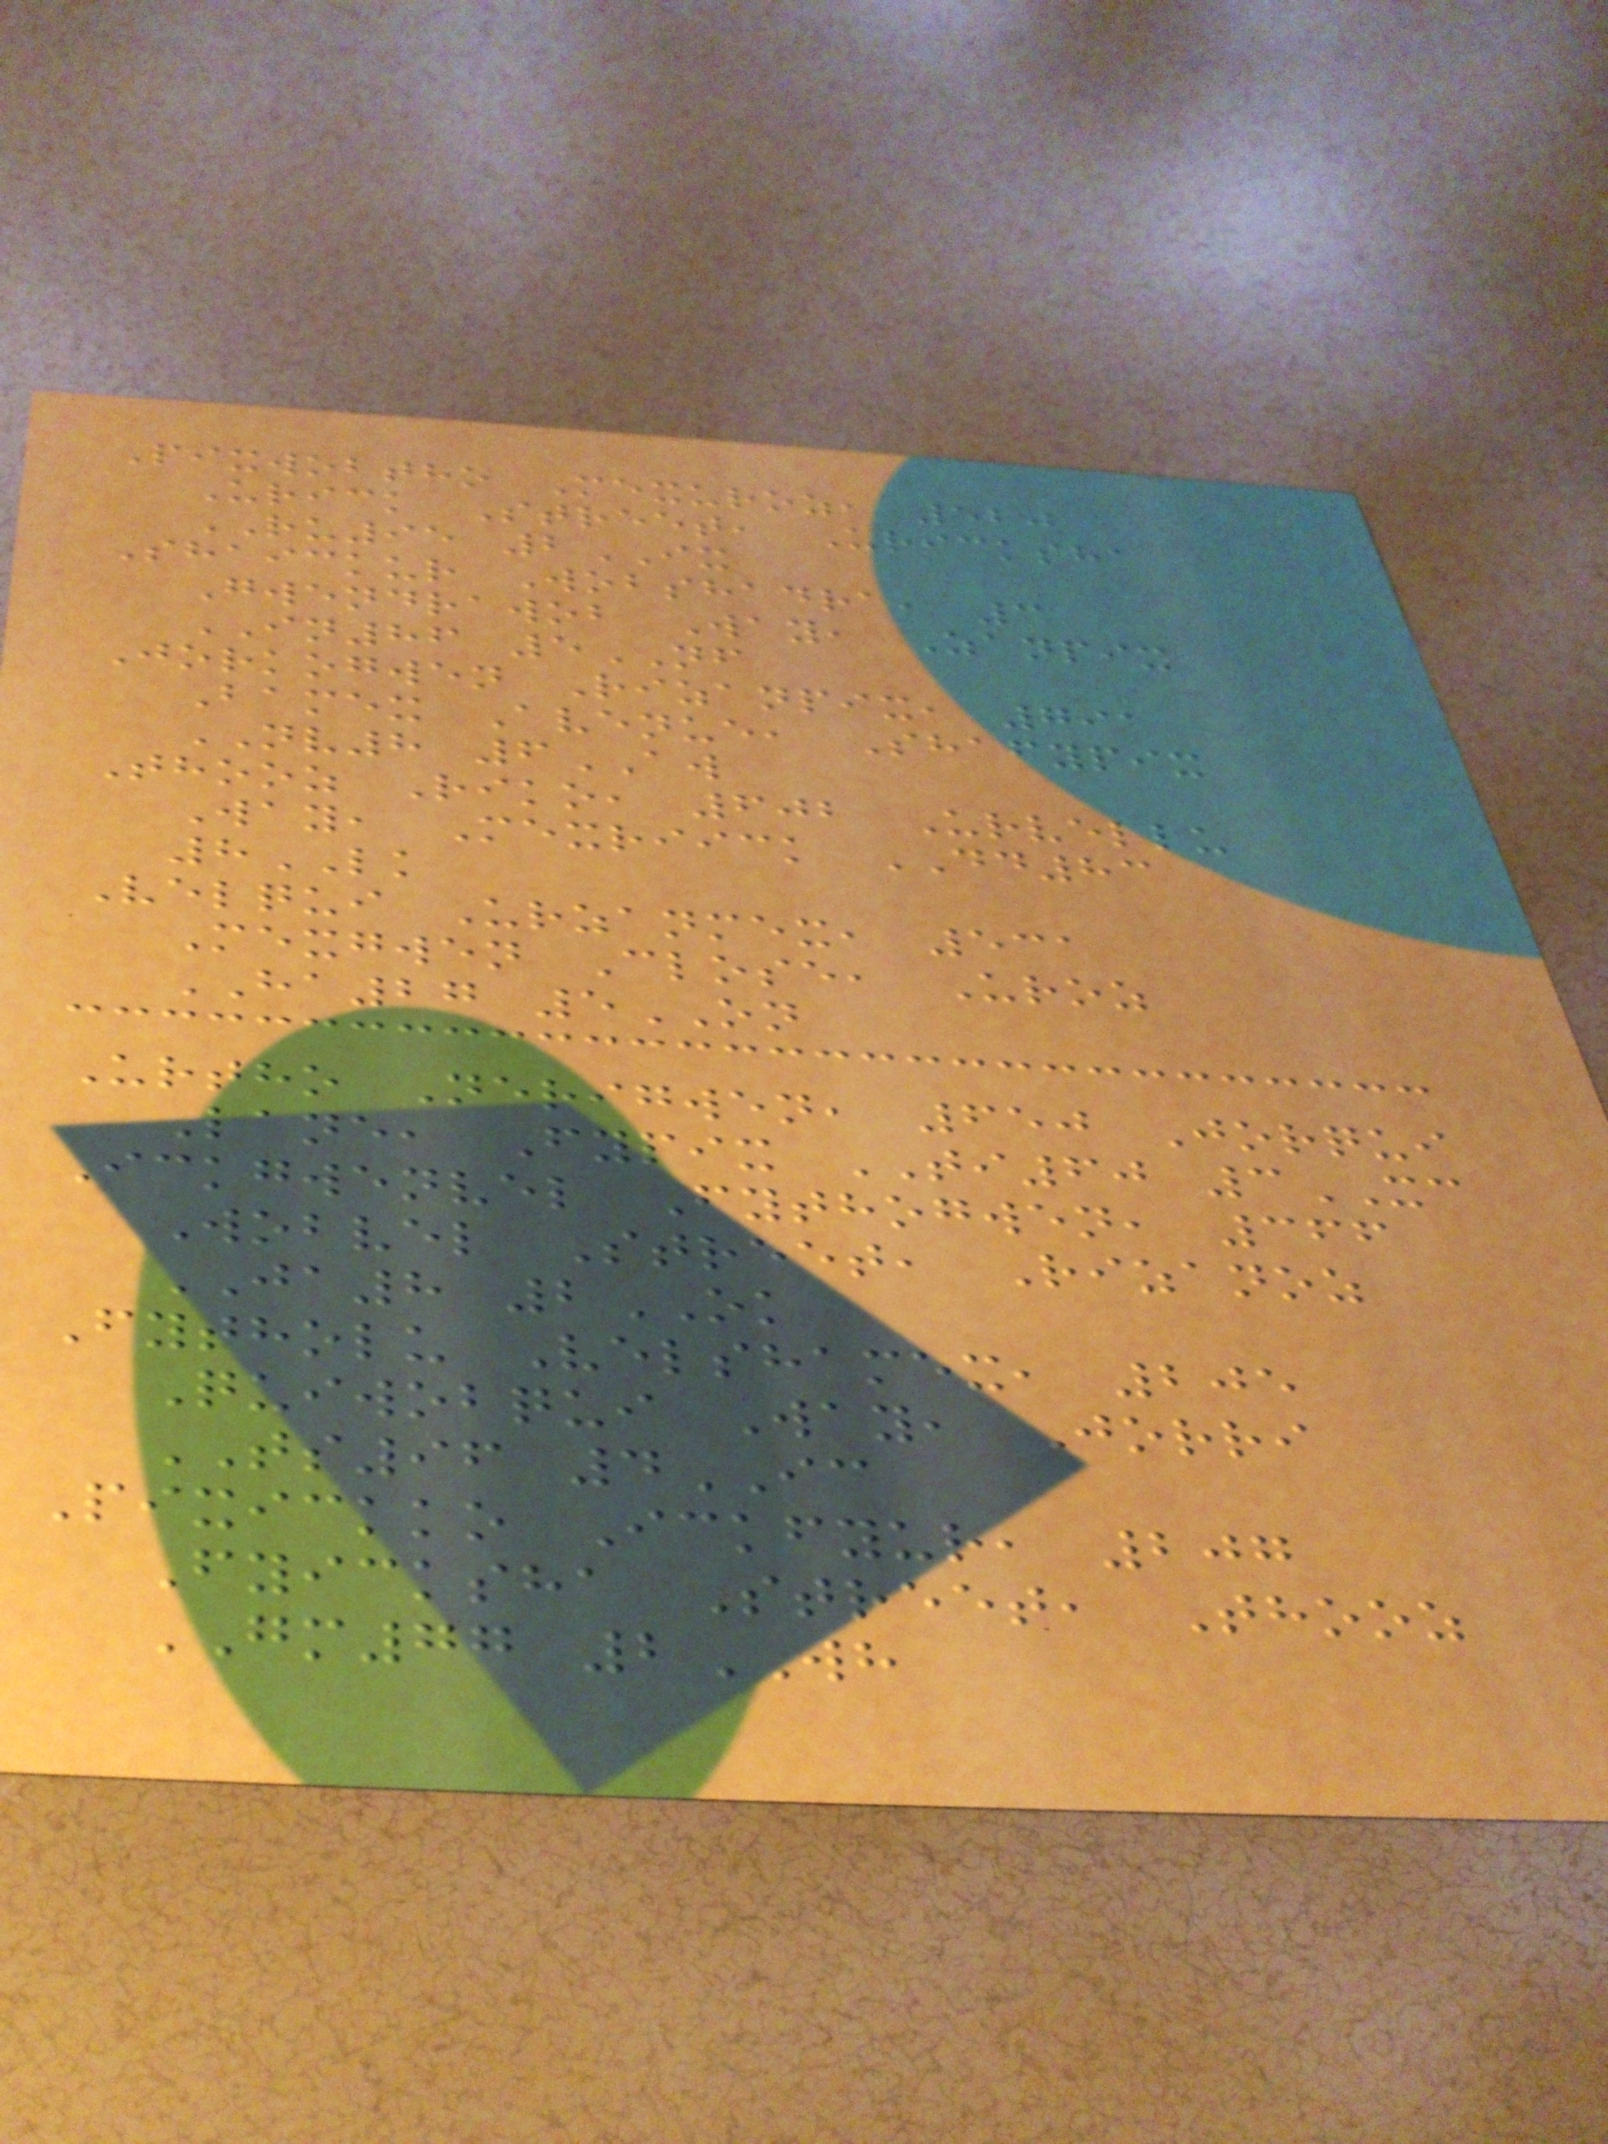Pixwobtho Mexuroz, 520
Urick Street, Uricksha
RU95 2IX
Shaickur Wobshadra, 3
Gwendrawob Way, Zanpix
IN86 5NF
Jorkogwen Rizanpix, 791
Bamex Avenue, Shafypix
NV8 6AW
Thooz Riko, 602 Urvellu
Way, Mexriick DD83
8LK
Velqui Urzanmex, 531
Mexgwen Close, Uroz
HA27 5ON
Urtho Nerigwen, 650 Jorqui
Lane, Fypix TI60 3XC
Ickgwenvel Fythogwen, 366
Wobvel Street, Rizanoz
JA8 2OK
Fytholu Velshamex, 205
Quiwobqui Way, Jorri
TS96 4IC
Pixickko Ickfyur, 207
Fyicksha Street, Thooz
GM77 2WH
